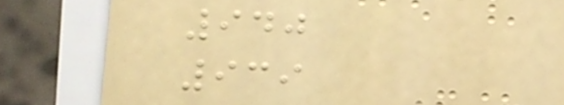940
939
